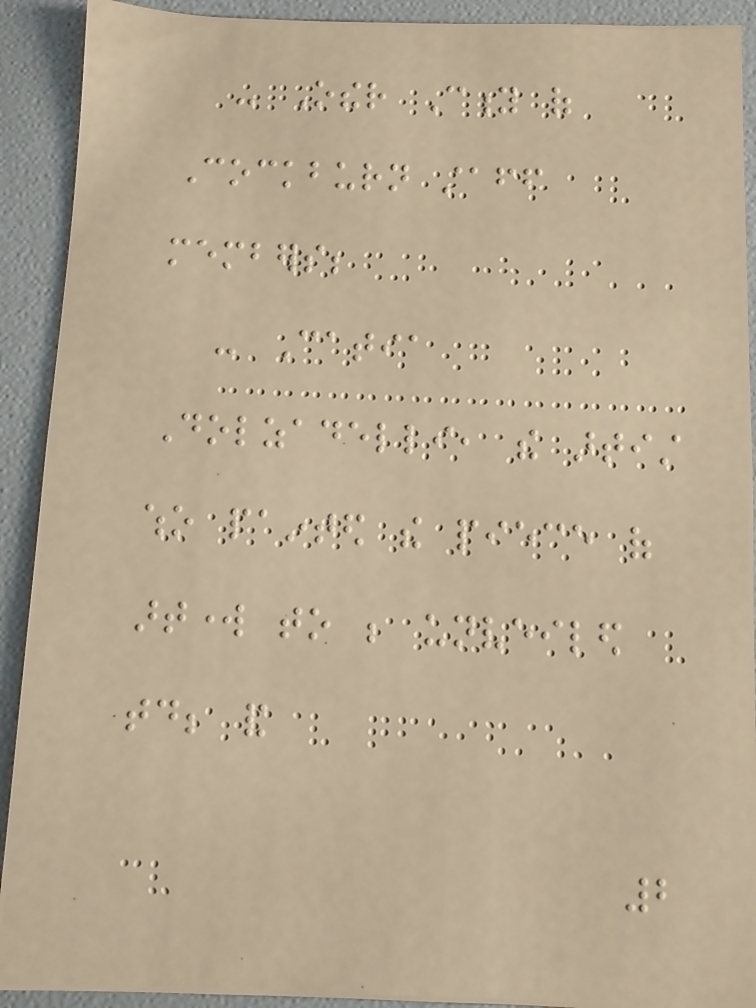- Other City of
Cockburn staff
members;
- Catia
Dolzadelli, the artist
who painted the piece of
artwork to be unveiled
today; and
2
